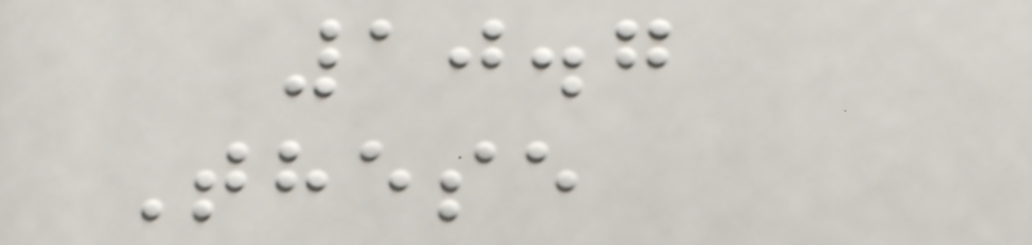10.7
These
